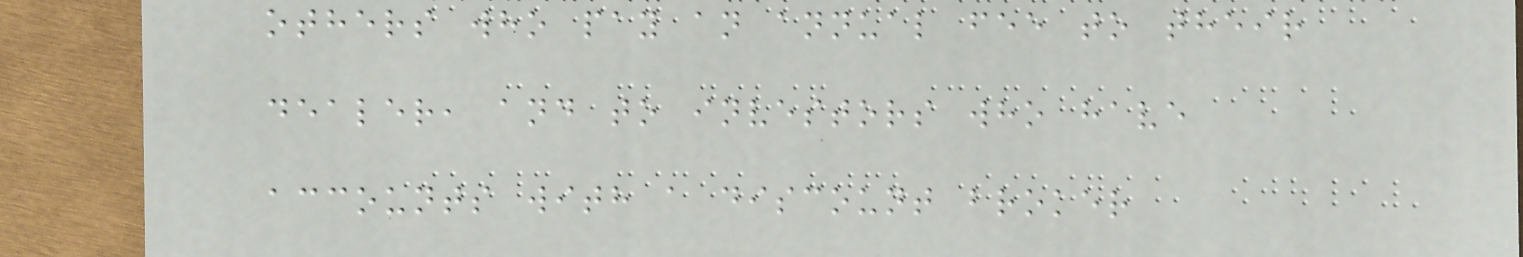others who pay an annual fee to their
dealer, and to investors who have
accounts with a discount broker
